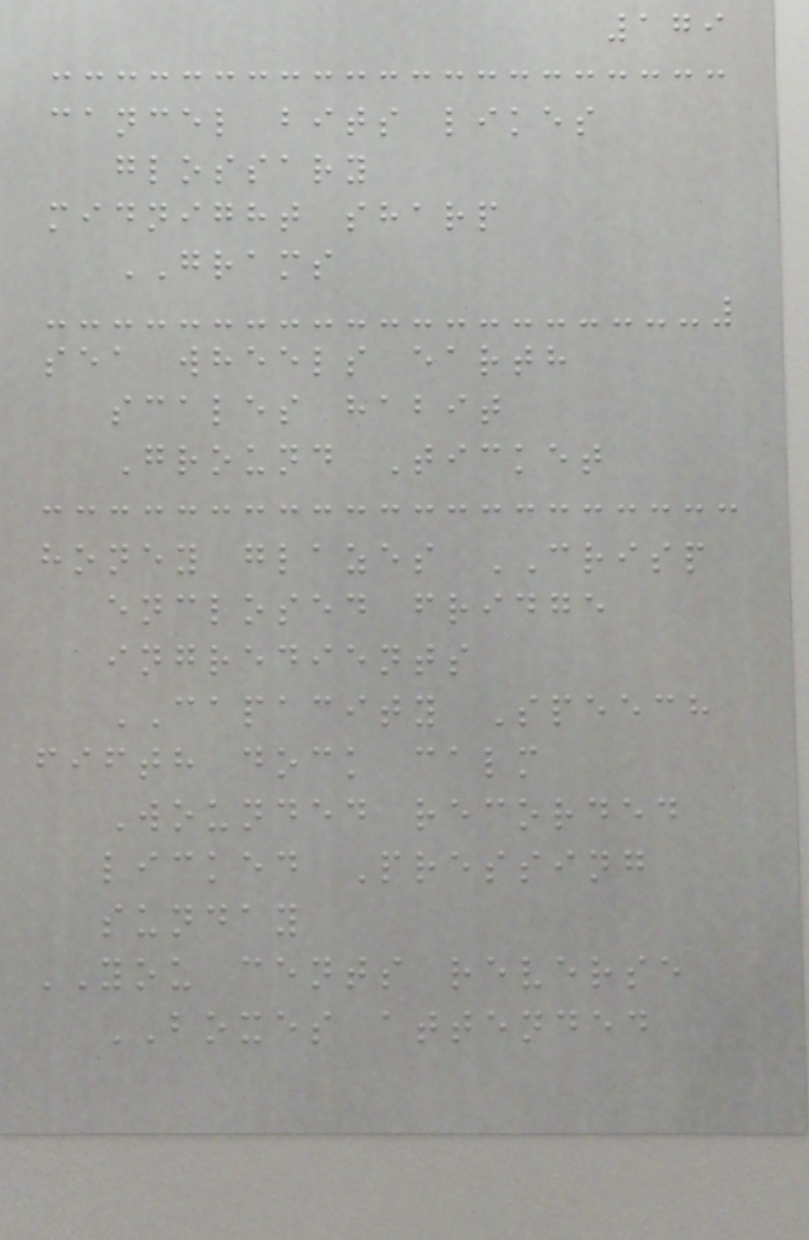179
cancel bits likes
glossary
midnight sharp
GRAMS
sea wheels earth
scales habit
Ground Ticket
honey glazes CRISP
enclosed fridge
ingredients
CAPACITY Speech
fifth dock calm
Wounded recorded
licked Pressing
sunday
YOU cents reverse
BOXES attended
